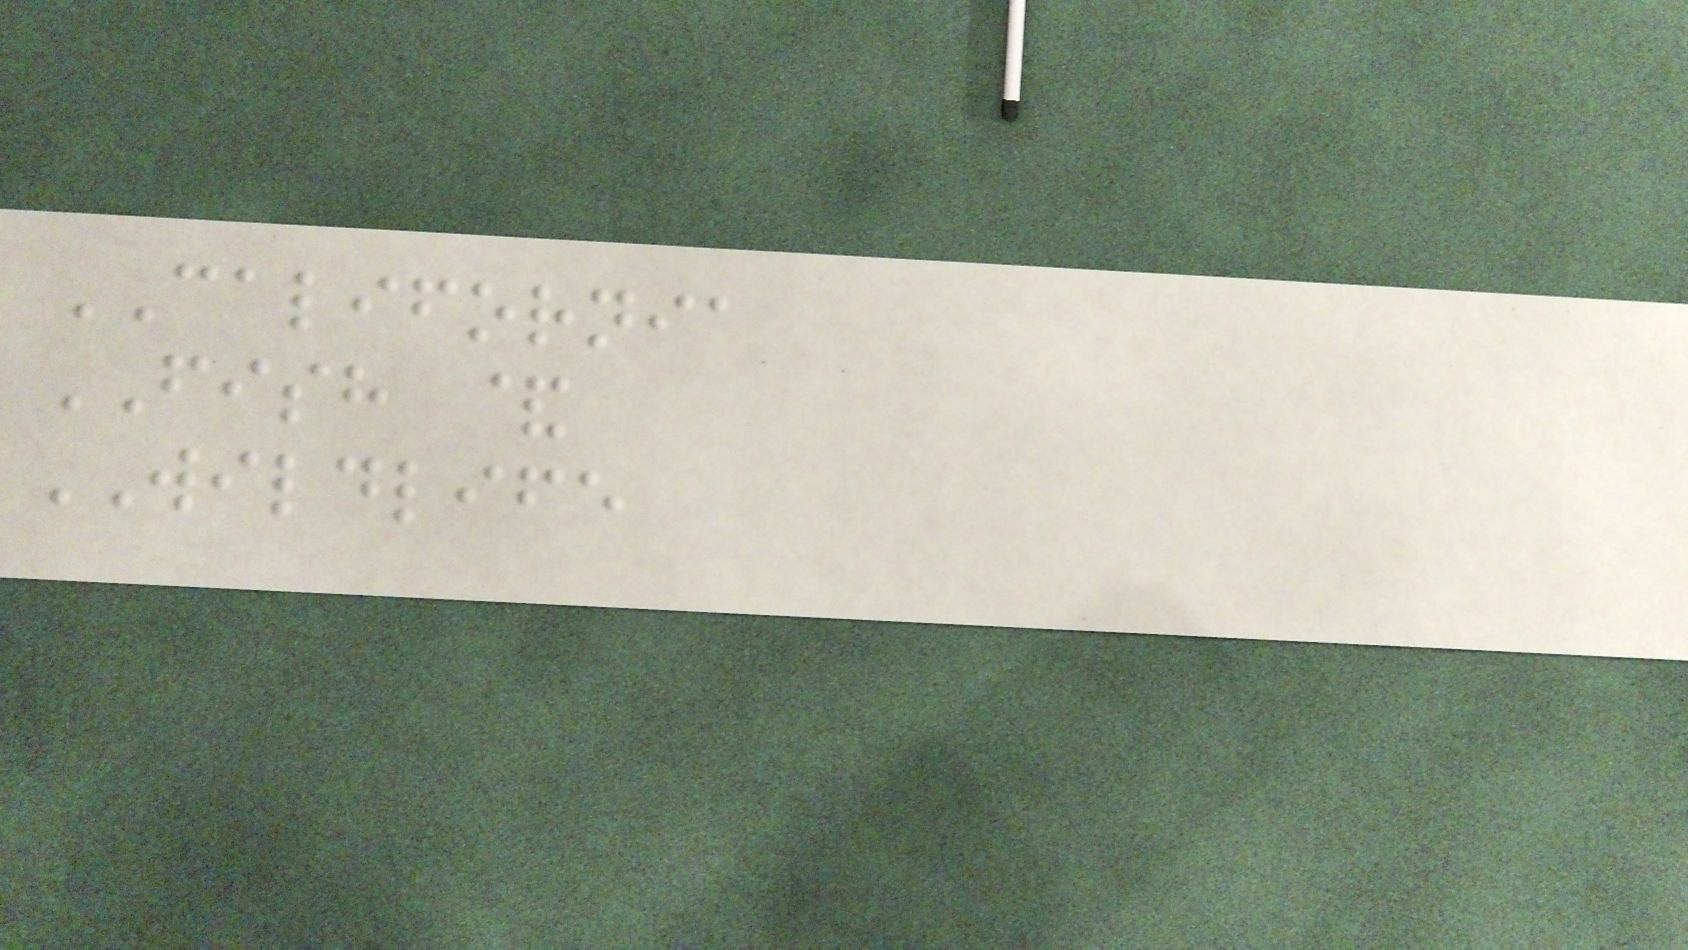CALIFORNIA
FISH &
WILDLIFE
